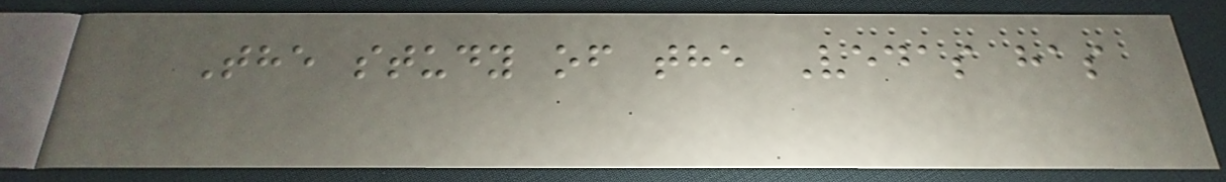The study of the Vedas has
